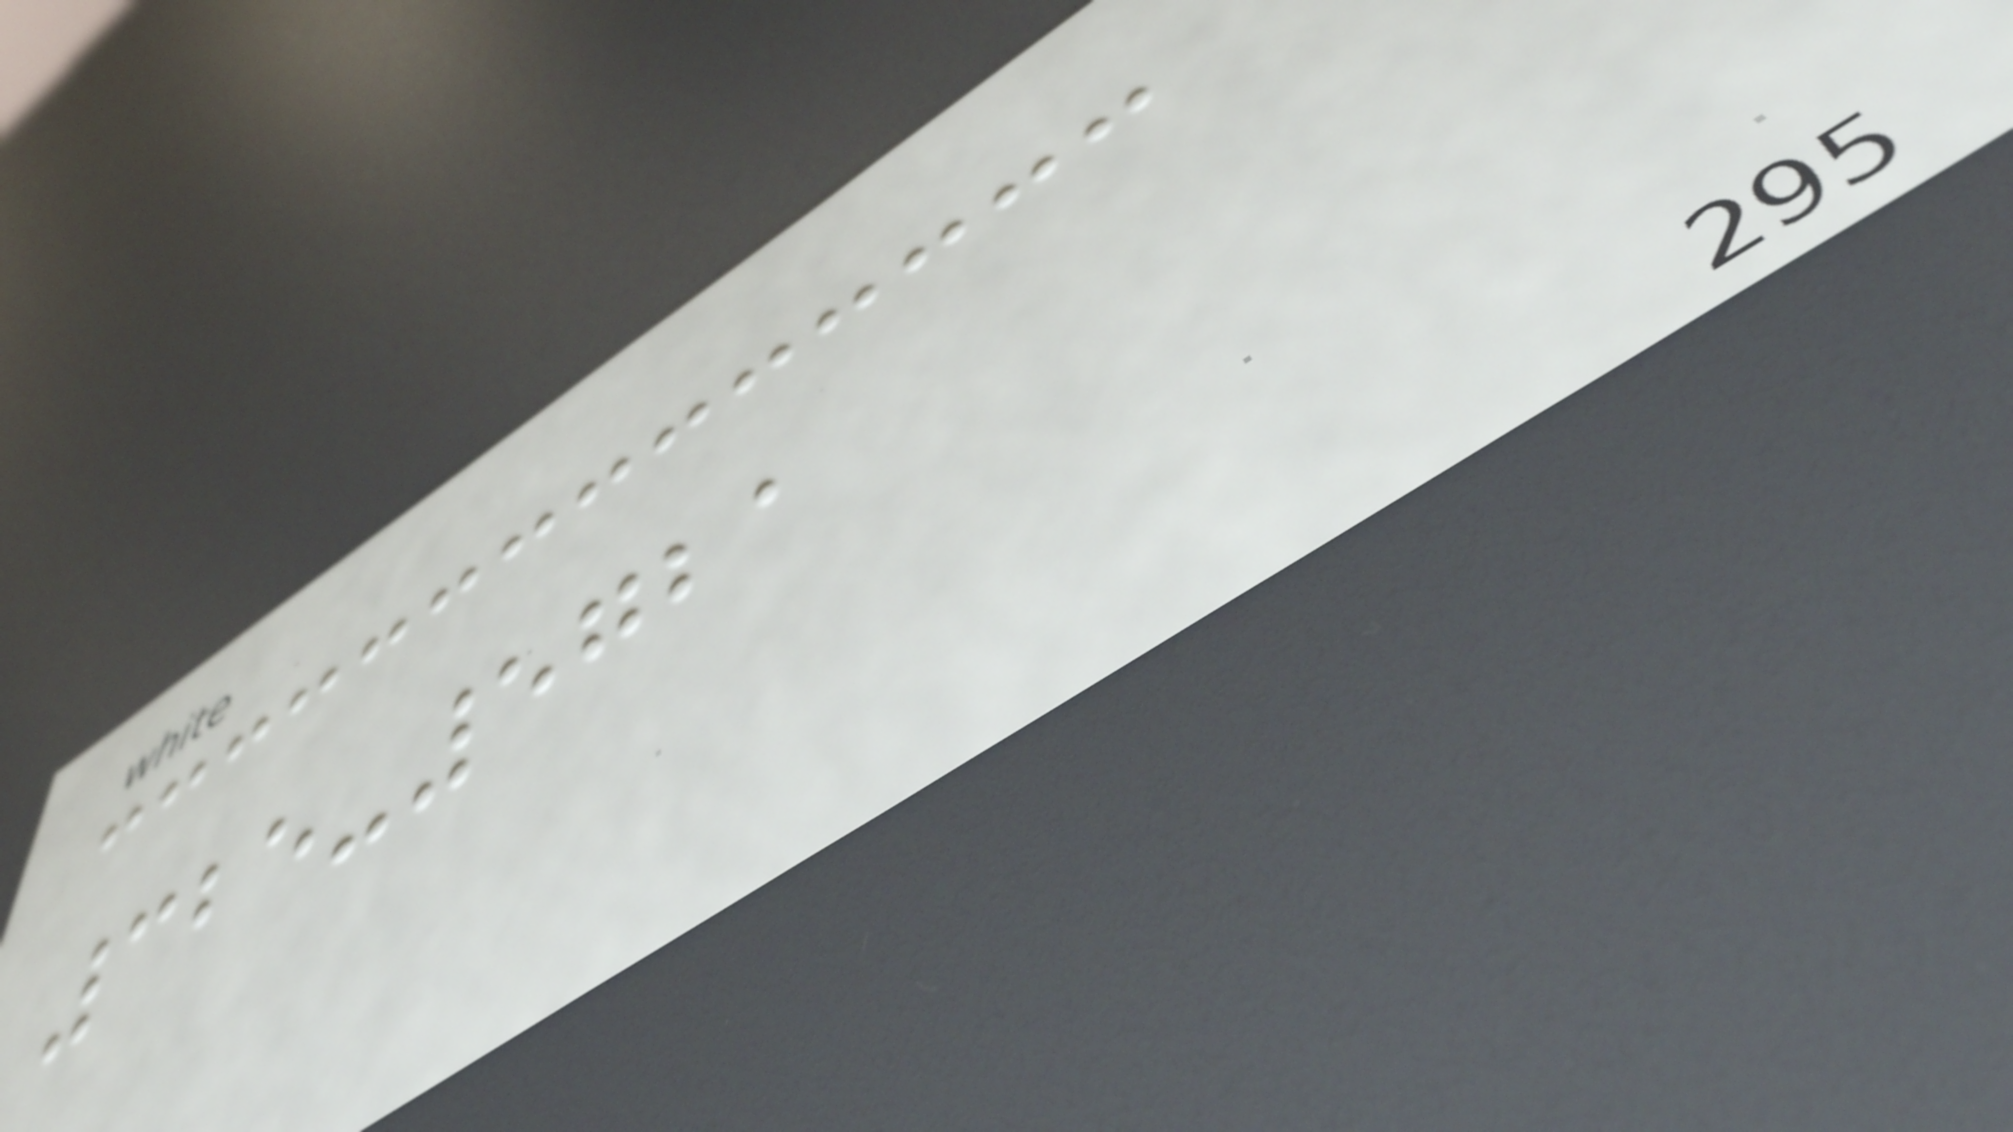325-5721
